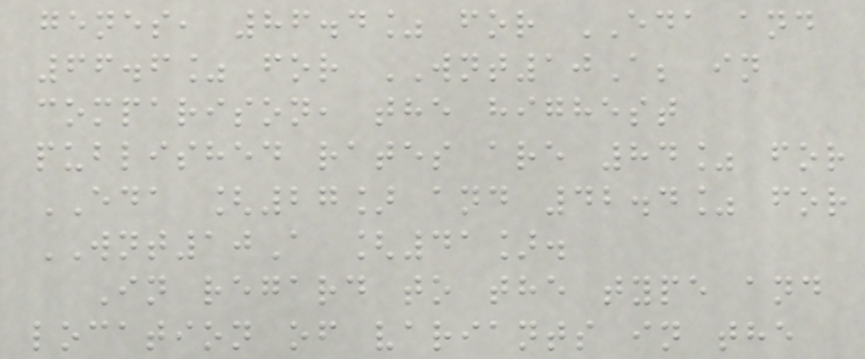genes, 86.4% for EDA and
66.6% for WNT10A; in
comparison, the highest
published rates are 84% for
EDA [27] and 42.4% for
WNT10A [41].
In regard to the type and
location of variants in the
